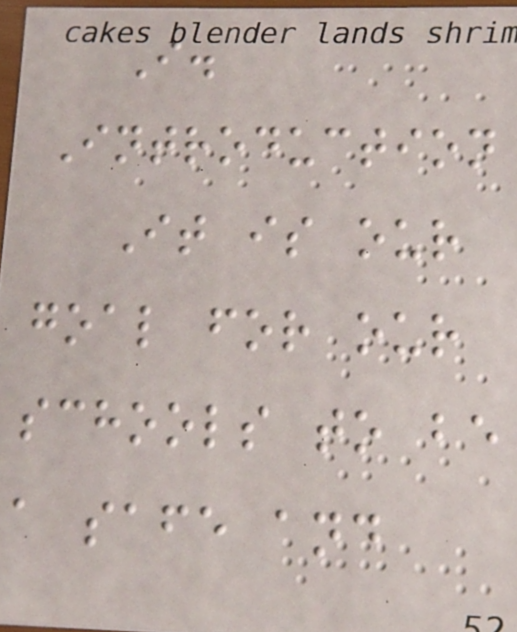I.
Introduction
It is our
goal for our
schools to be
a safe and
